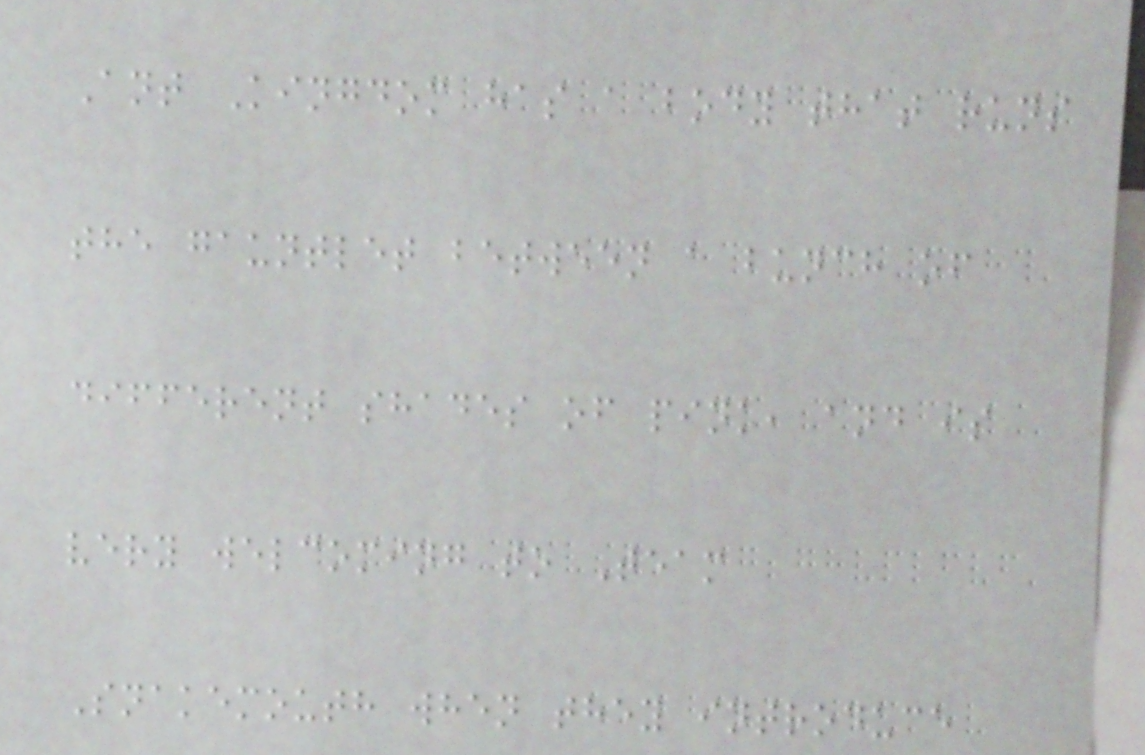Ant Kingdom has a body that runs
the gauntlet between a bunch of
different shades of pink, and is
very welcoming to Team
Snakemouth when they introduce
